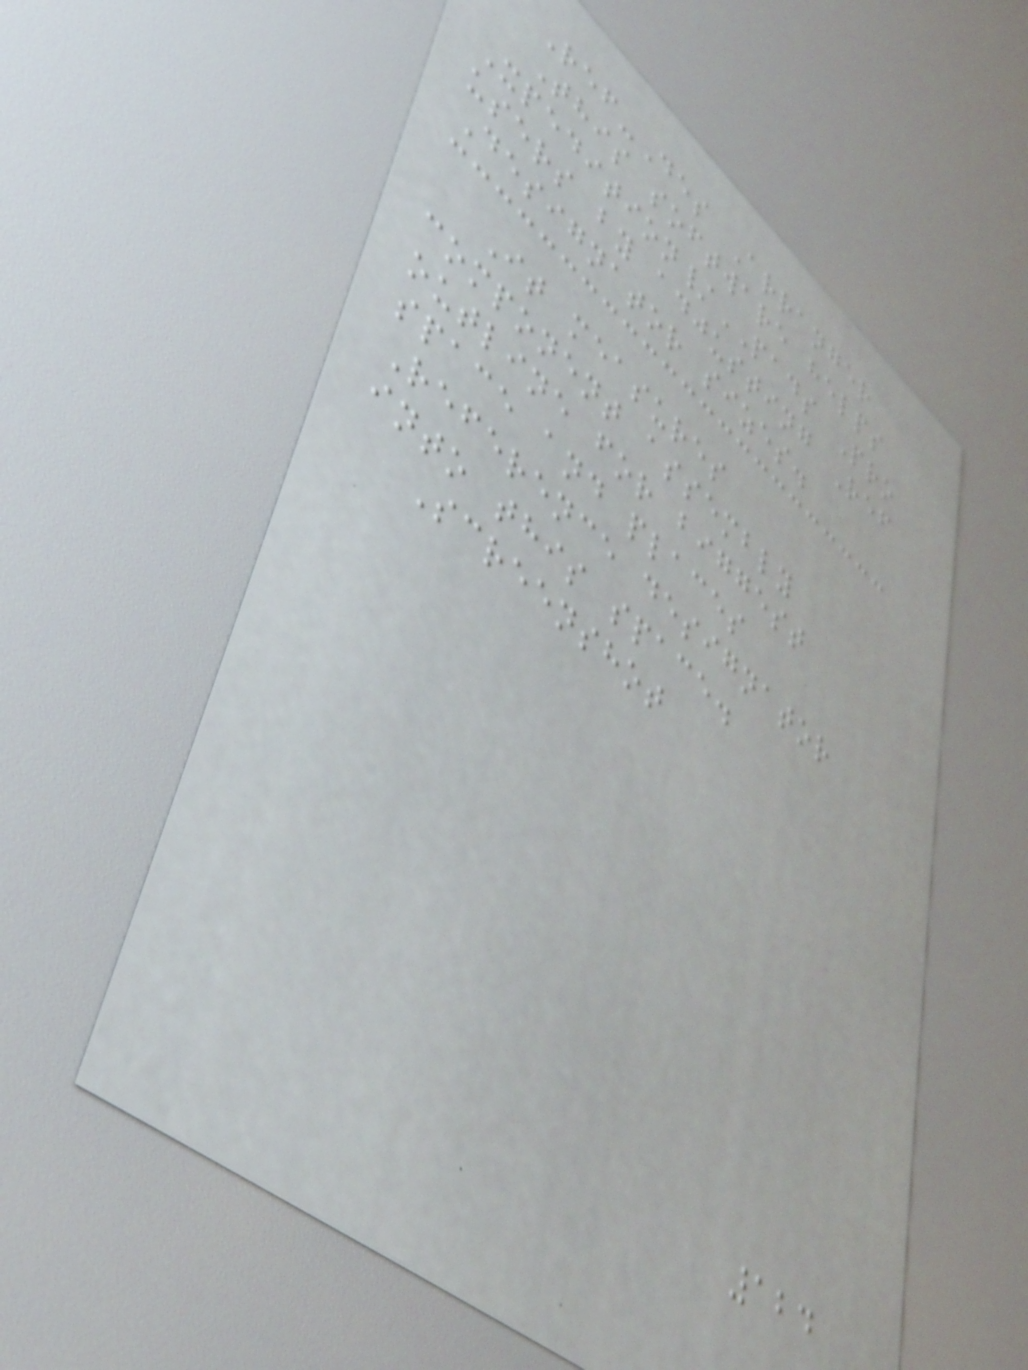Ref-Des Arranger
This software helps
Xpedition/PADS Pro
users by adjusting Ref
Designator sizes.
It measures
component assembly
outline for biggest
space and places
Reference designator
into this space.
Screenshot
124
